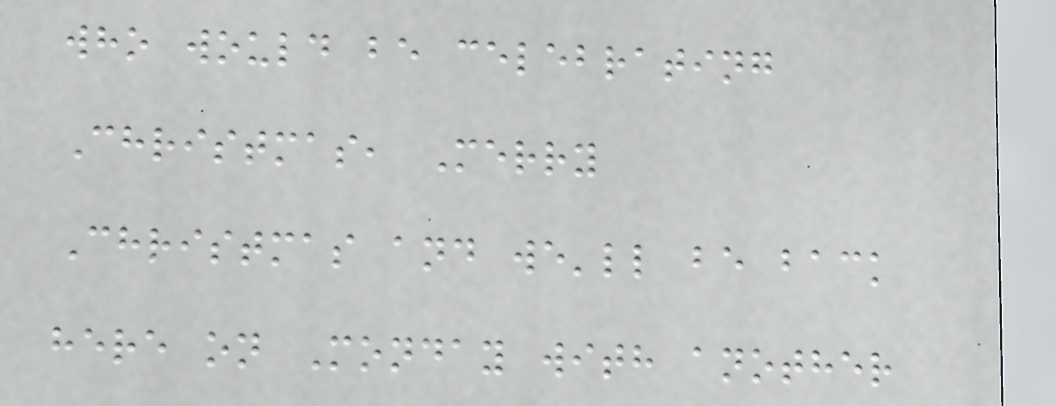who would be celebrating
Christmas, Merry
Christmas and we'll be back
here on Monday with another
